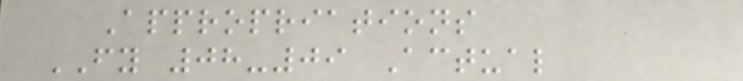Appropriations
FY 08-09 Actual
